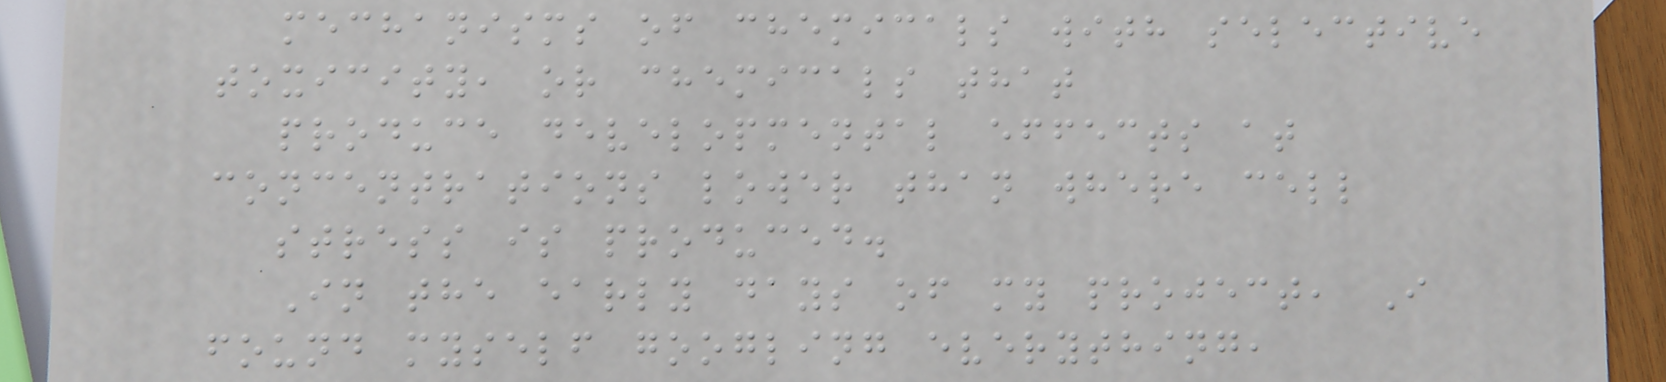mechanisms of chemicals with selective
toxicity, or chemicals that
produce developmental effects at
concentrations lower than where cell
stress is produced.
In the early days of my project, I
found myself googling everything,
